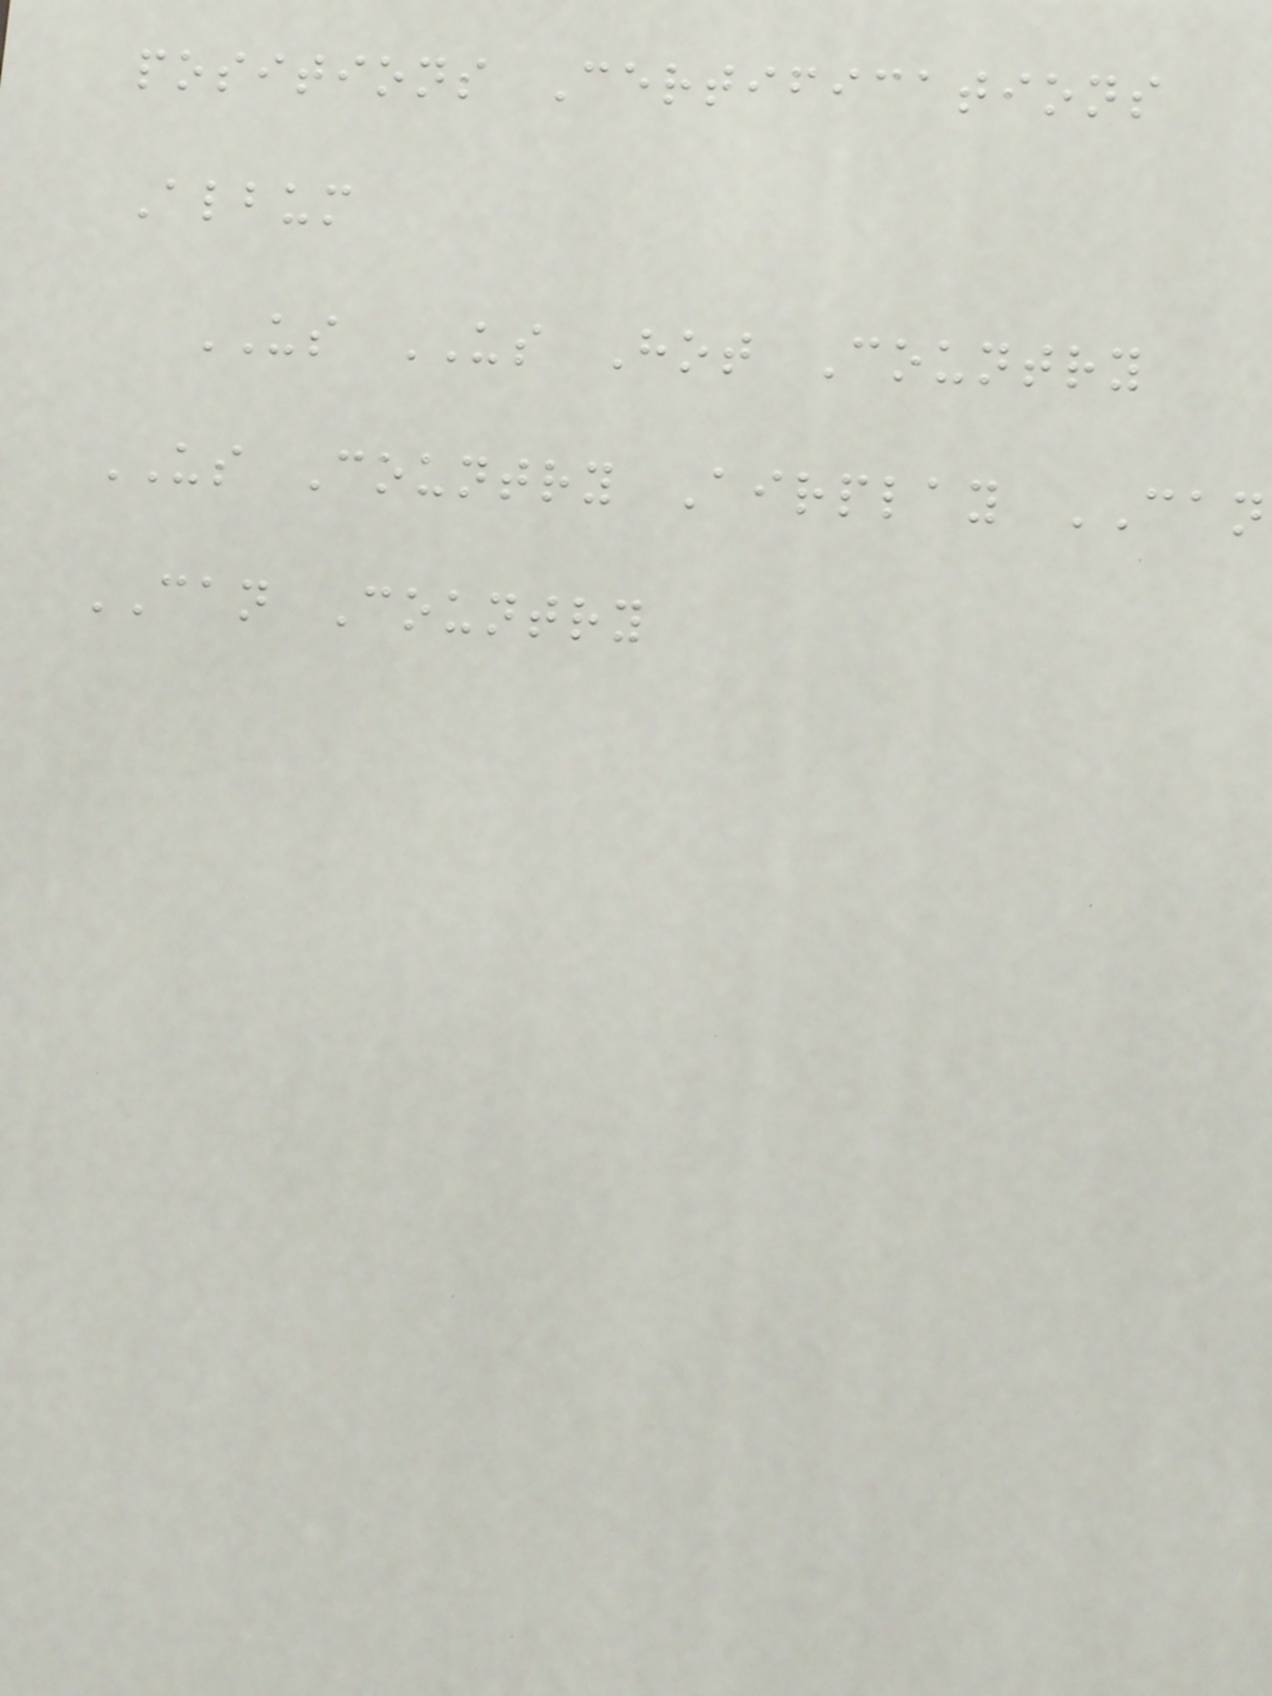positions Certifications
Album
US US Hot Country
US Country Airplay CAN
CAN Country
